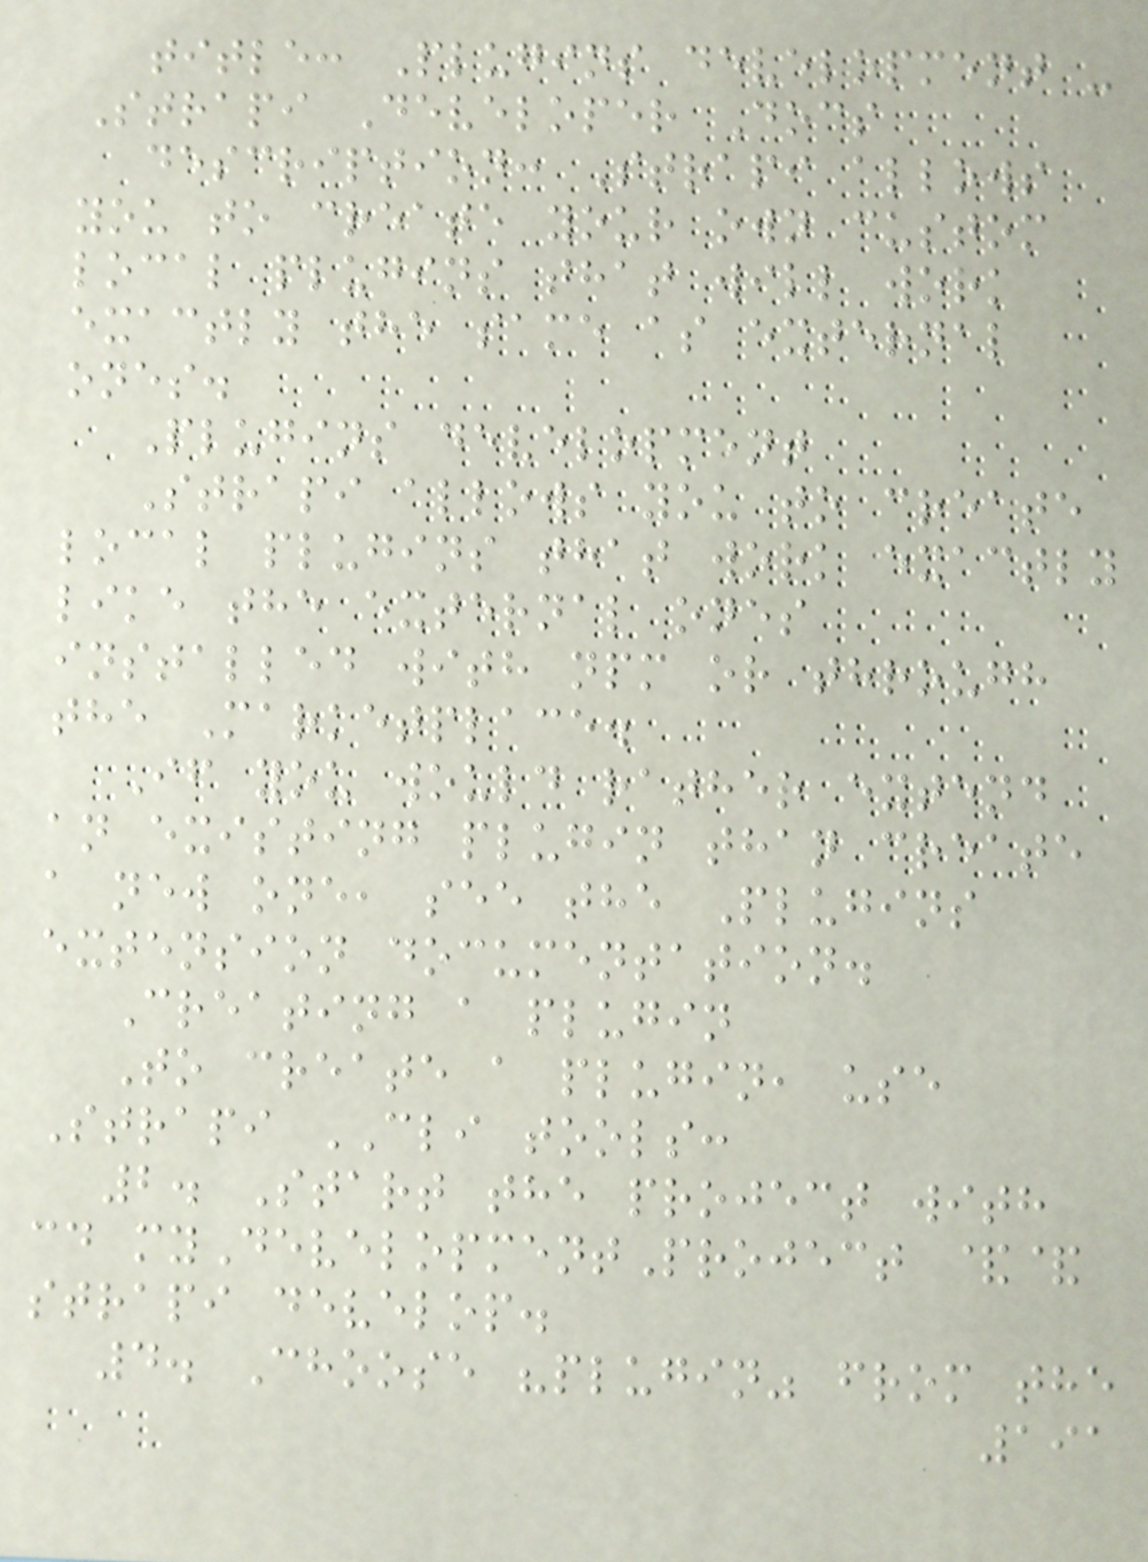title: Plugins development -
Strapi Developer Docs
description: Strapi allows
you to create your own custom
local plugins that will work
exactly the same as external
ones.
Plugins development
Strapi allows you to create
local plugins that work exactly
like the external ones
installed with npm or through
the Marketplace.
If you would rather extend
an existing plugin than create
a new one, see the Plugins
extension documentation.
Creating a plugin
To create a plugin, use
Strapi CLI tools:
2. Start the project with
cd myDevelopmentProject &&
strapi develop.
4. Choose "plugin" from the
191
